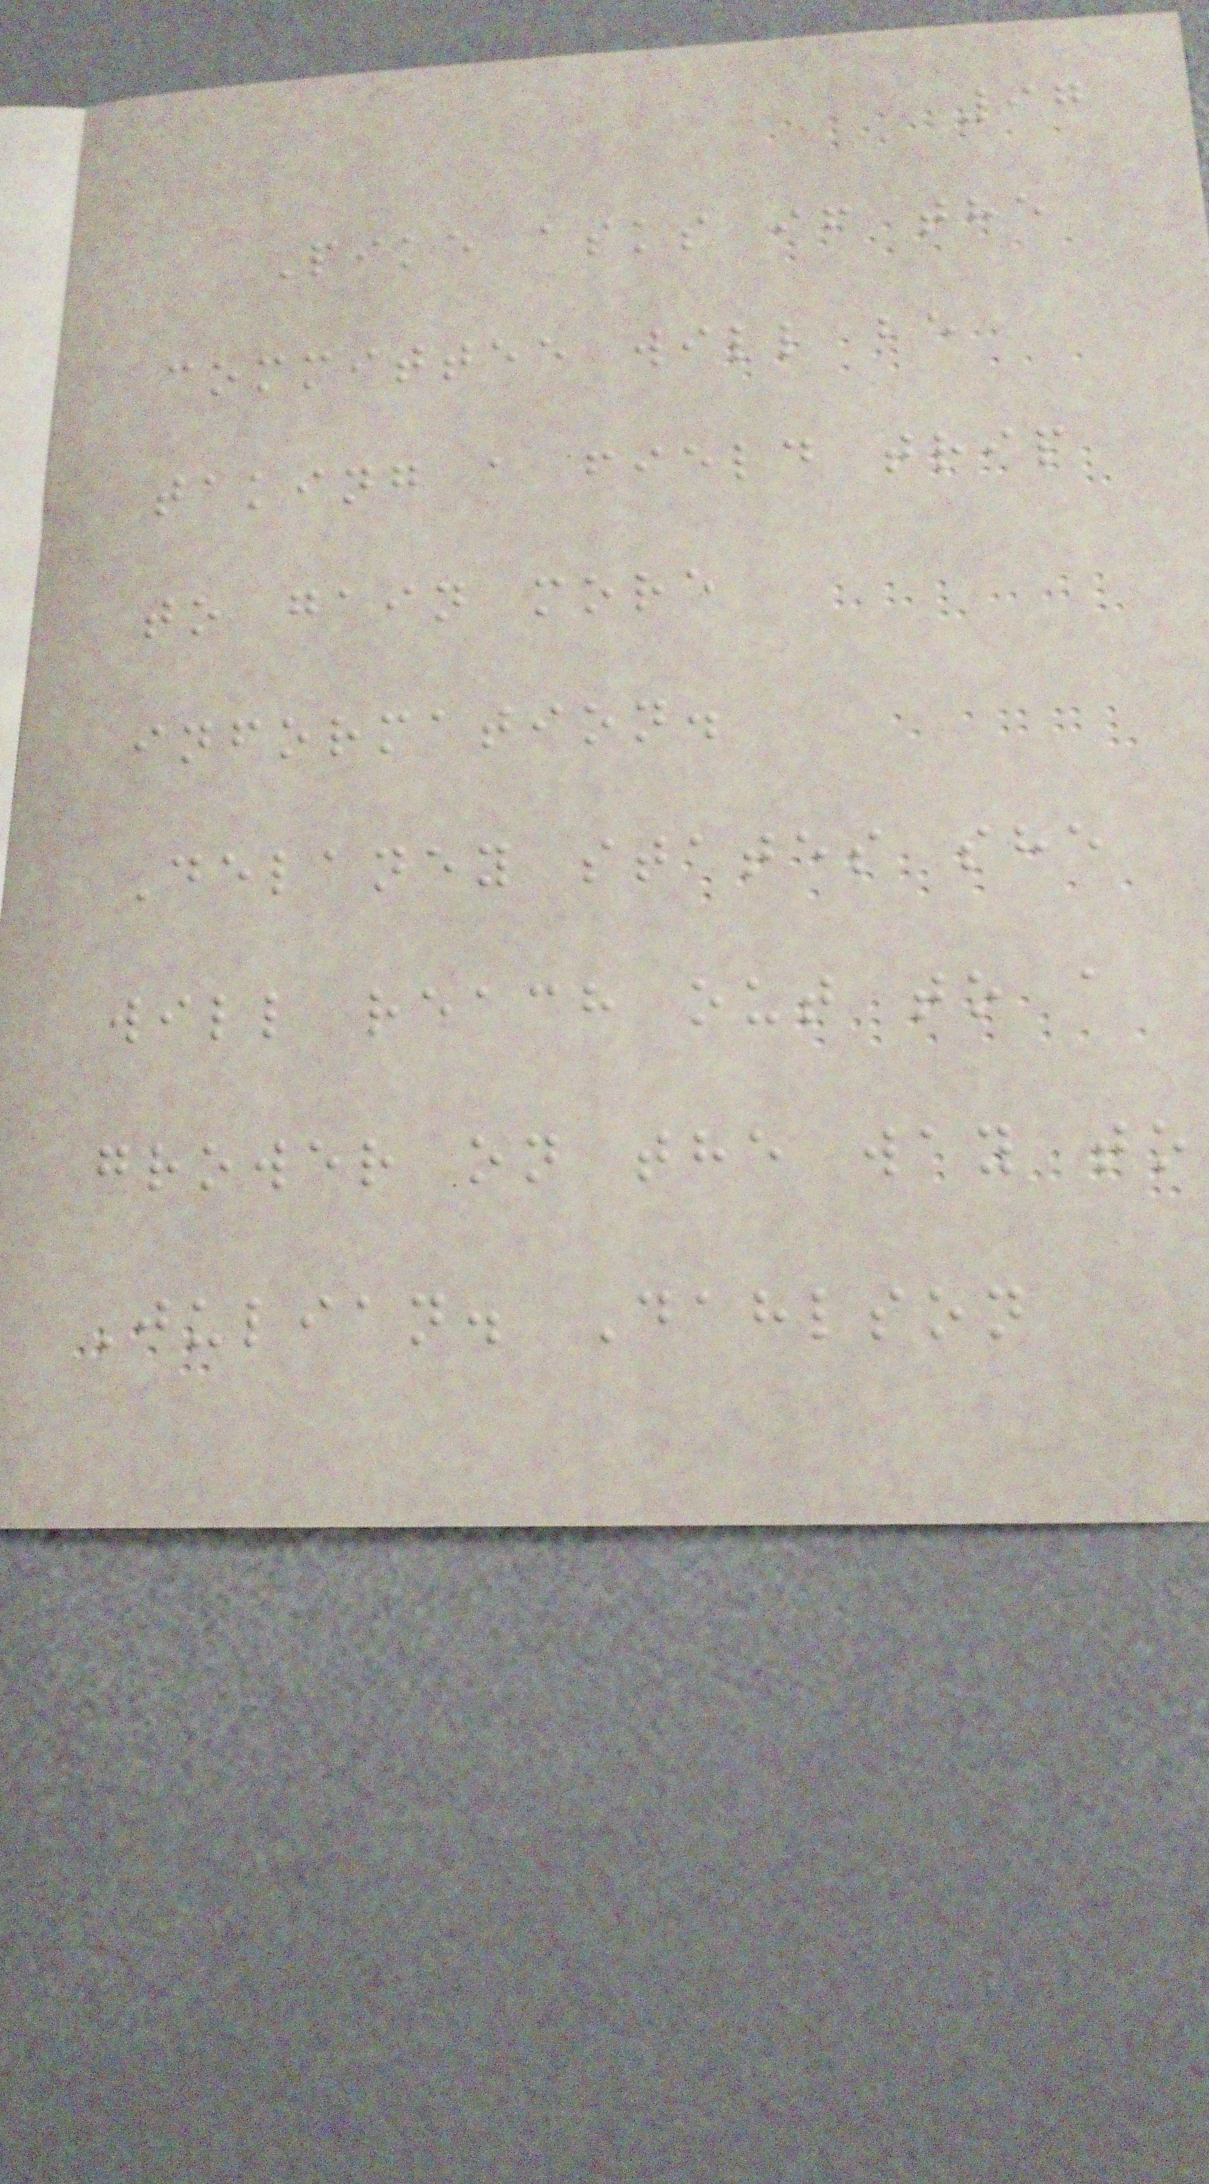97
Pike asks if the
committee will be
taking a field trip
to gain more
information.
Delaney states she
will reach out to a
grower on the way to
Julian. Dahlson
